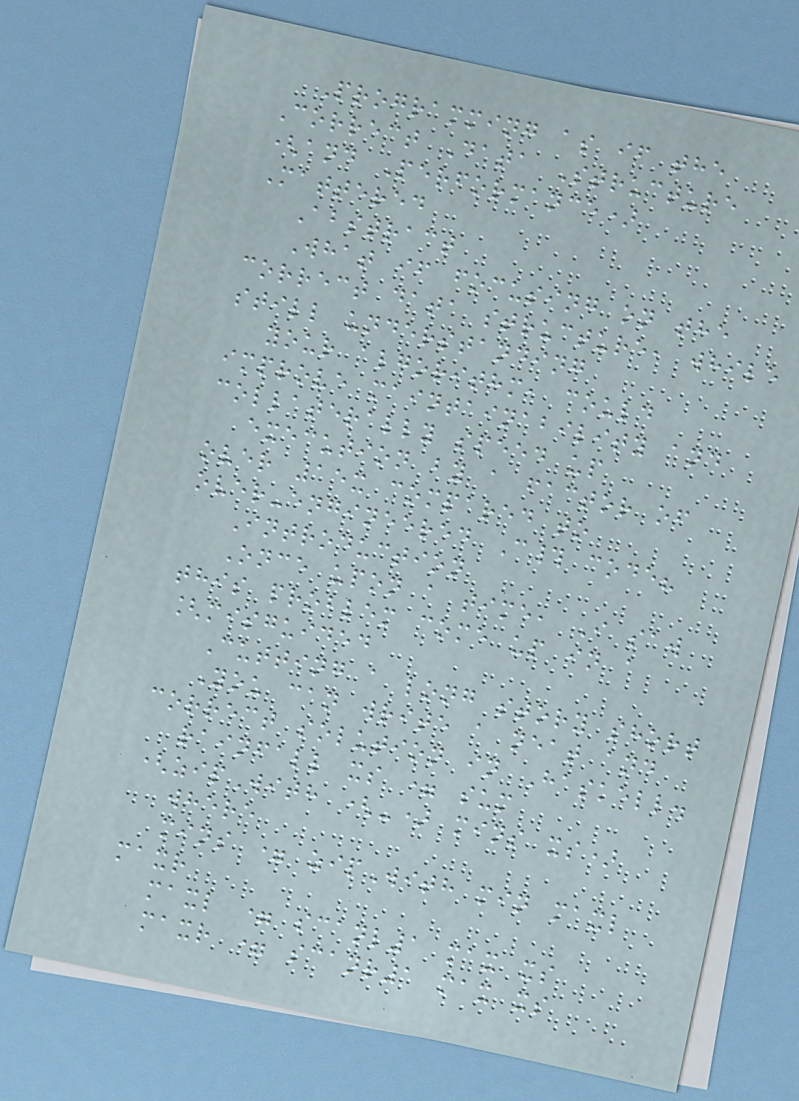Programming as if the
Correct Data Structure
(and Performance)
Mattered
Abstract
What if focusing on the
correct data structure, while
still understanding
your algorithm, could
improve maintainability and
collaterally speed up
execution by a factor of
over 15x compared to
over-engineered C# code?
Introduction
Once upon a time, I saw
this problem come up in a
[misguided
Cutting a long story short
You can write a neat and
correct solution in Haskell.
rainfall xs = sum
(zipWith (-) mins xs)
where
mins = zipWith min maxl
maxr
maxl = scanl1 max xs
maxr = scanr1 max xs
